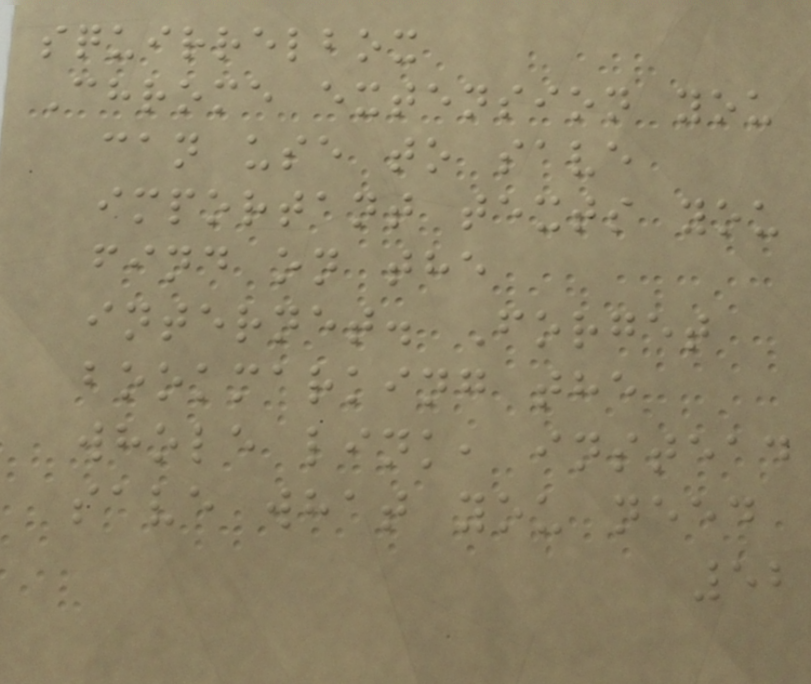squirrelbox
Chrome extension you
can use to save
important texts you
find on the
internet. Forget
bookmarking the
whole link, instead
save what you need
52
